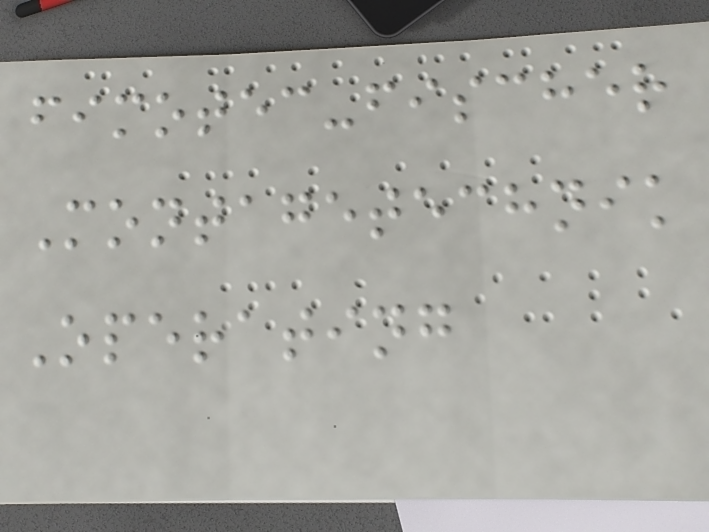fimotec-fischer
Montagetechnik
Operating
